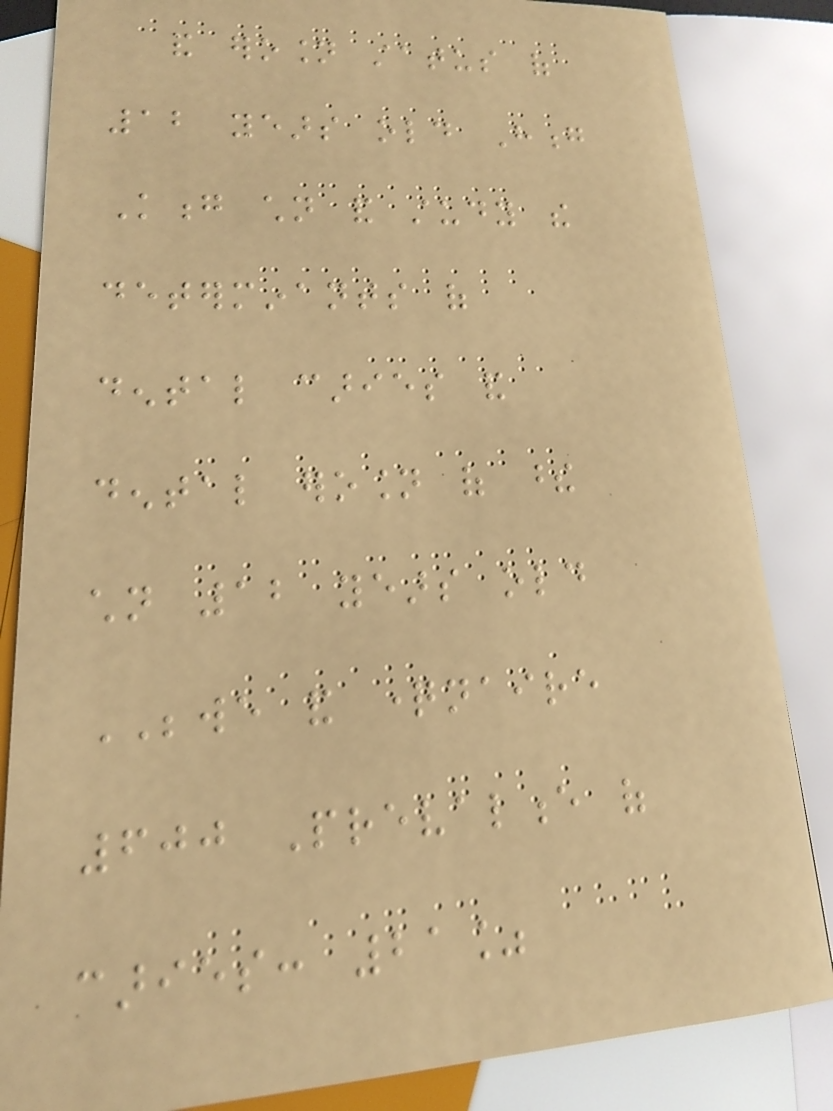and erosion status of
12 years old Hong
Kong children and study the
determinants of
dental caries and
dental erosion of these
children 12 years old
BEWE and questionnaire
600 Prevalence of
caries: 21%
